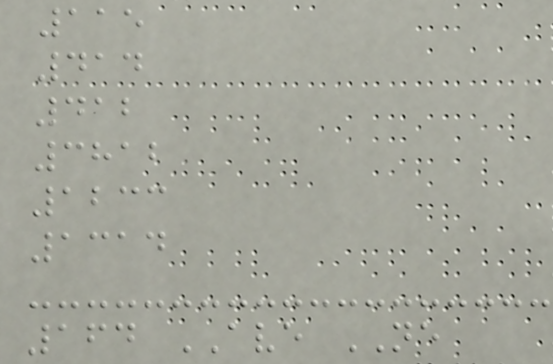115
414
412
3812
1233
1314
164 AVE NE
